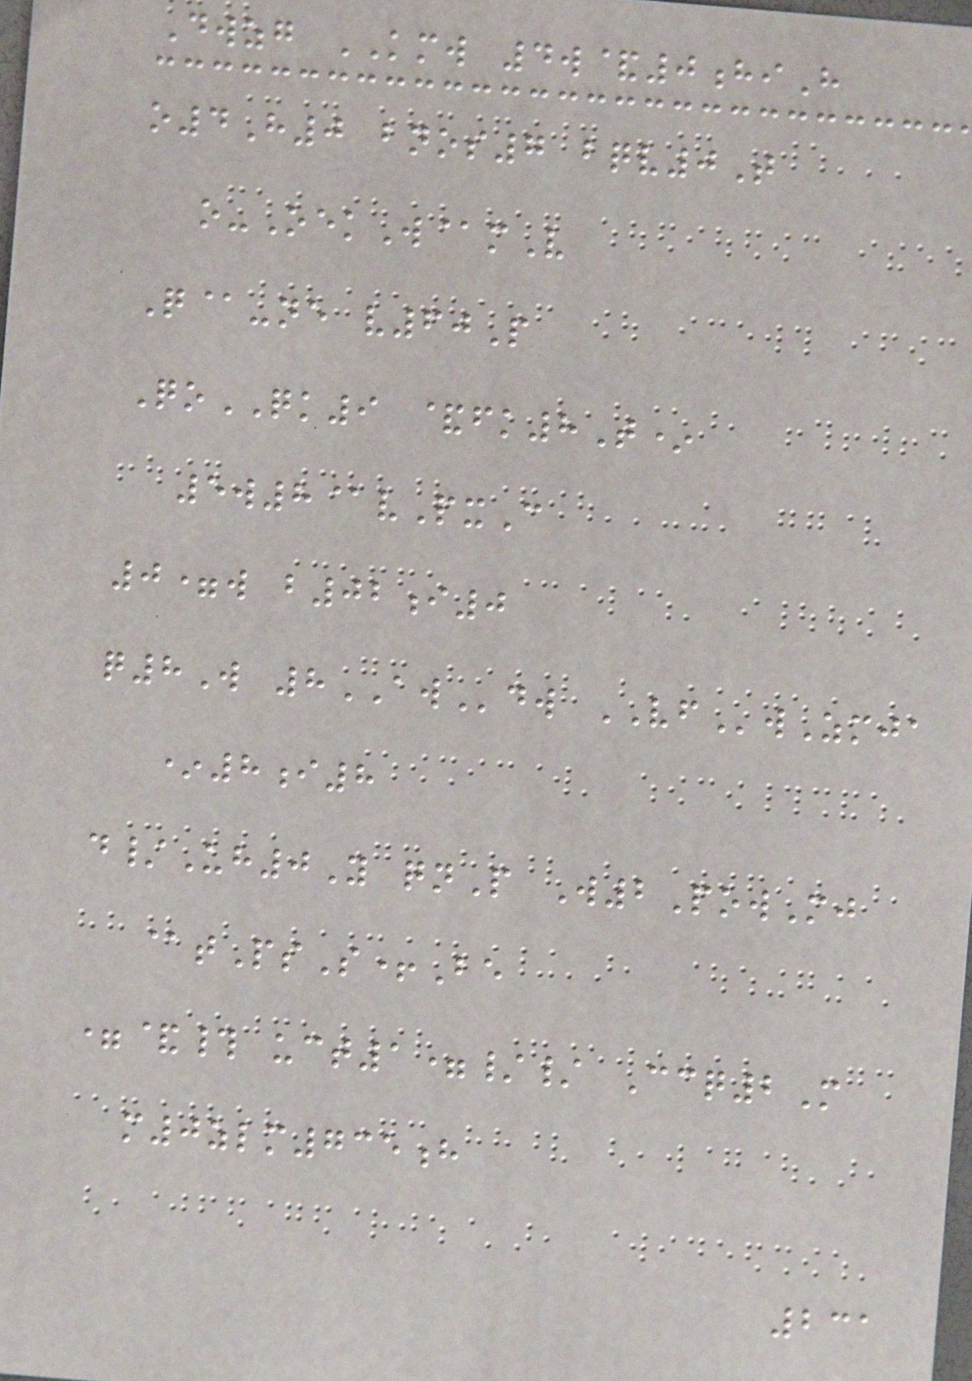Dwzg KMW 4w&0hiH
o4H0 bnos7 bqv0T
o-OekW@mV
Q@-ne v60P
QoQK9 &fk8T*
5w8@vPxC
0=w b02i0
q8W 8AWdw VFwZmja
*8i8
d/Uh0Y qnP W2PowMj
@tPsS+Be
=&# uct1=// Ccq2M
m0zlm735h
231
